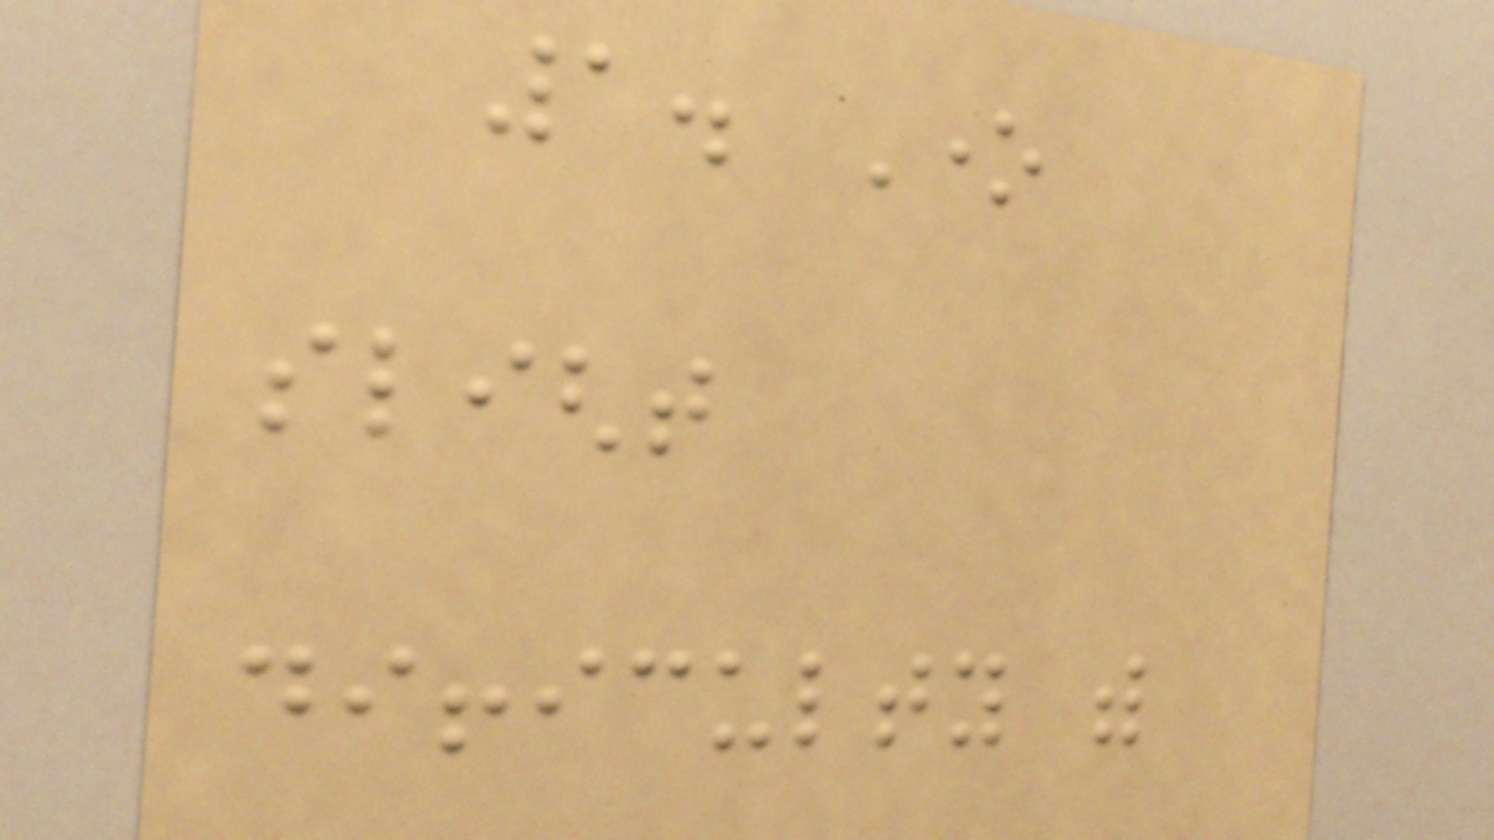1. One
slight
difficulty with
